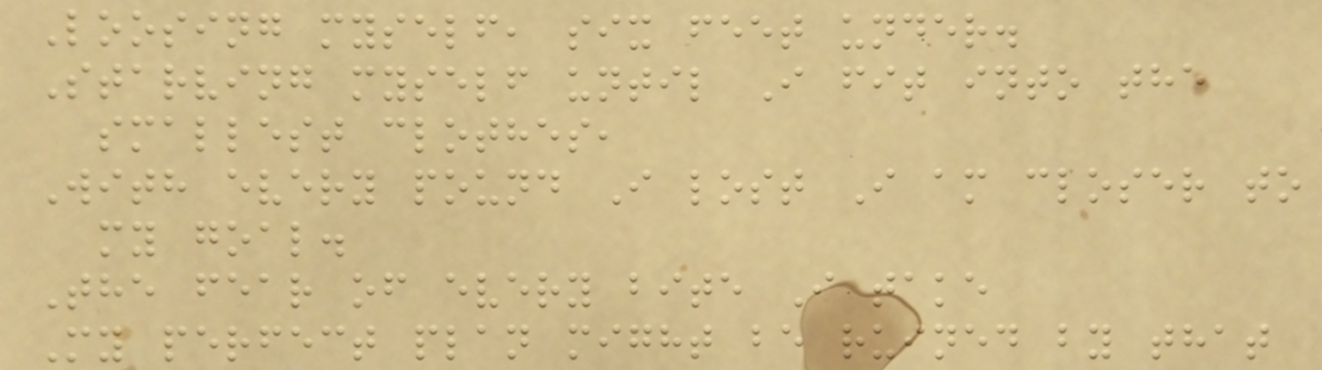Loosing myself, six feet under.
Starving myself until I fit into the
smallest clothes,
With every pound I lost I am closer to
my goal.
The fear of every bite I take
My perfect plan might be ruined by that
